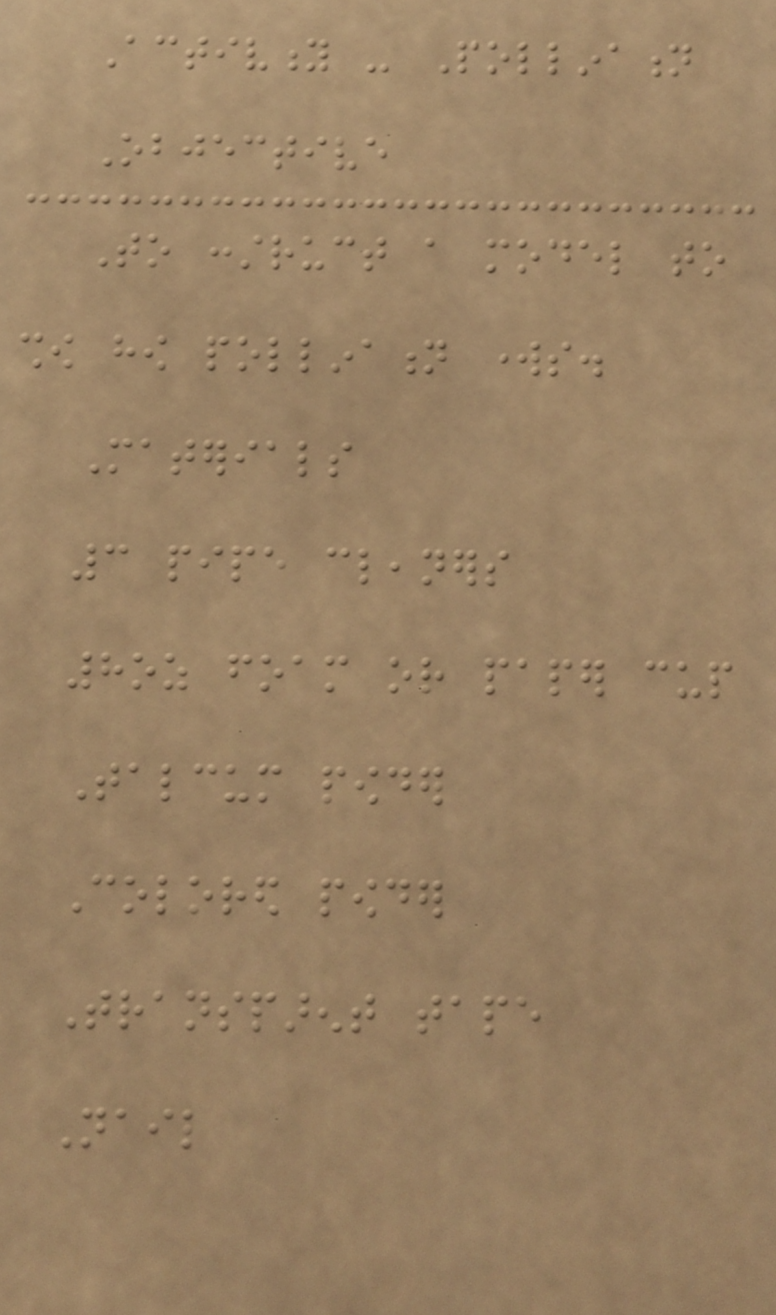Activity - Pollination
Objective
To construct a model to
show how pollination works.
Materials
3 pipe cleaners
8oz foam or paper cup
Talcum powder
Colored powder
Transparent tape
Nail
